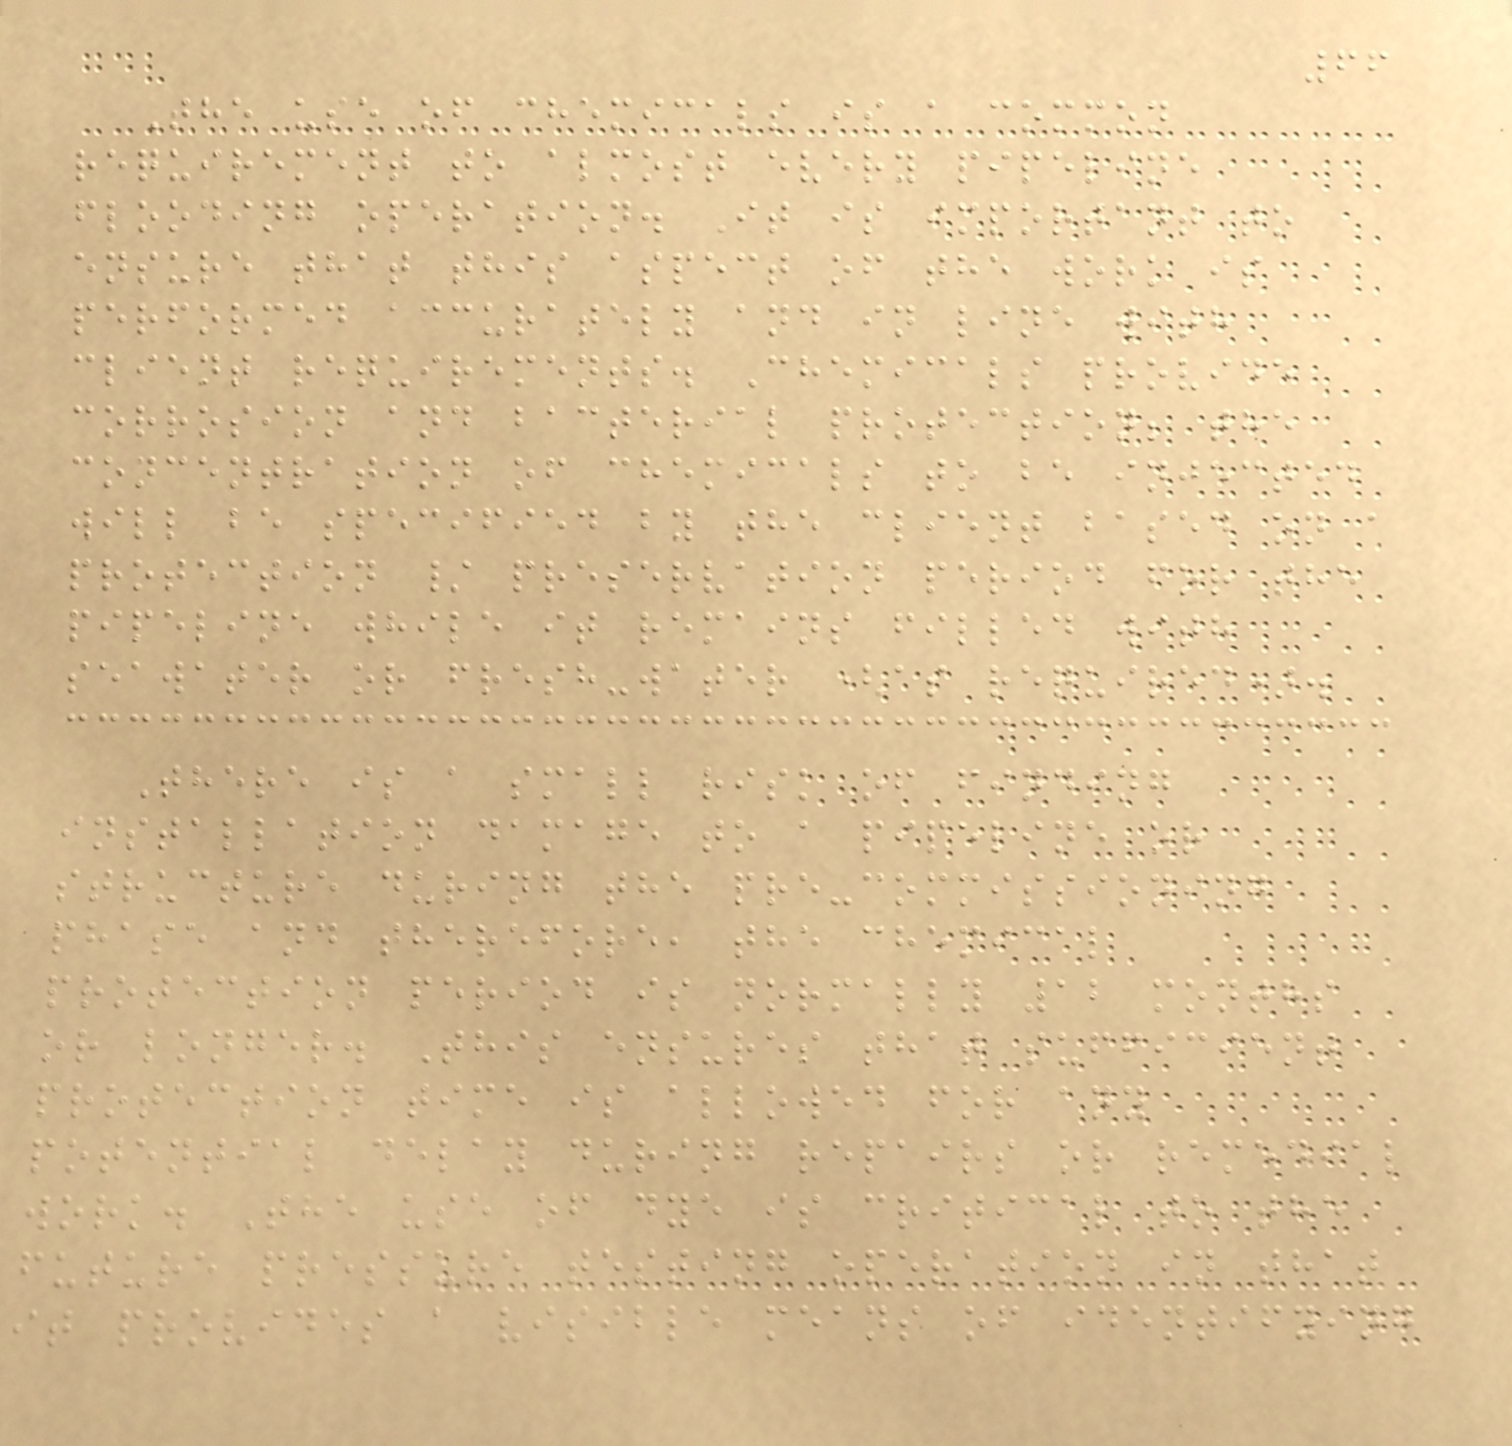66
The use of chemicals is a common
requirement to almost every pipeline
flooding operation. It is important to
ensure that this aspect of the work is
performed accurately and in line with
client requirements. Chemicals provide
corrosion and bacterial protection; the
concentration of chemicals to be injected
will be specified by the client based on a
protection / preservation period for the
pipeline while it remains filled with
seawater or fresh-water (as required).
There is a small risk of finding
installation damage to a pipeline or
structure during the pre-commissioning
phase and therefore, the chemical
protection period is normally 12 months
or longer. This ensures that sufficient
protection time is allowed for any
potential delay during repairs or remedial
work. The use of dye is critical to the
future pressure testing operation in that
it provides a visible means of identifying
